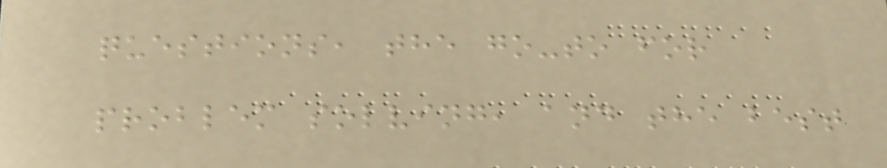questions, the go-to for
problem solving, and the best
